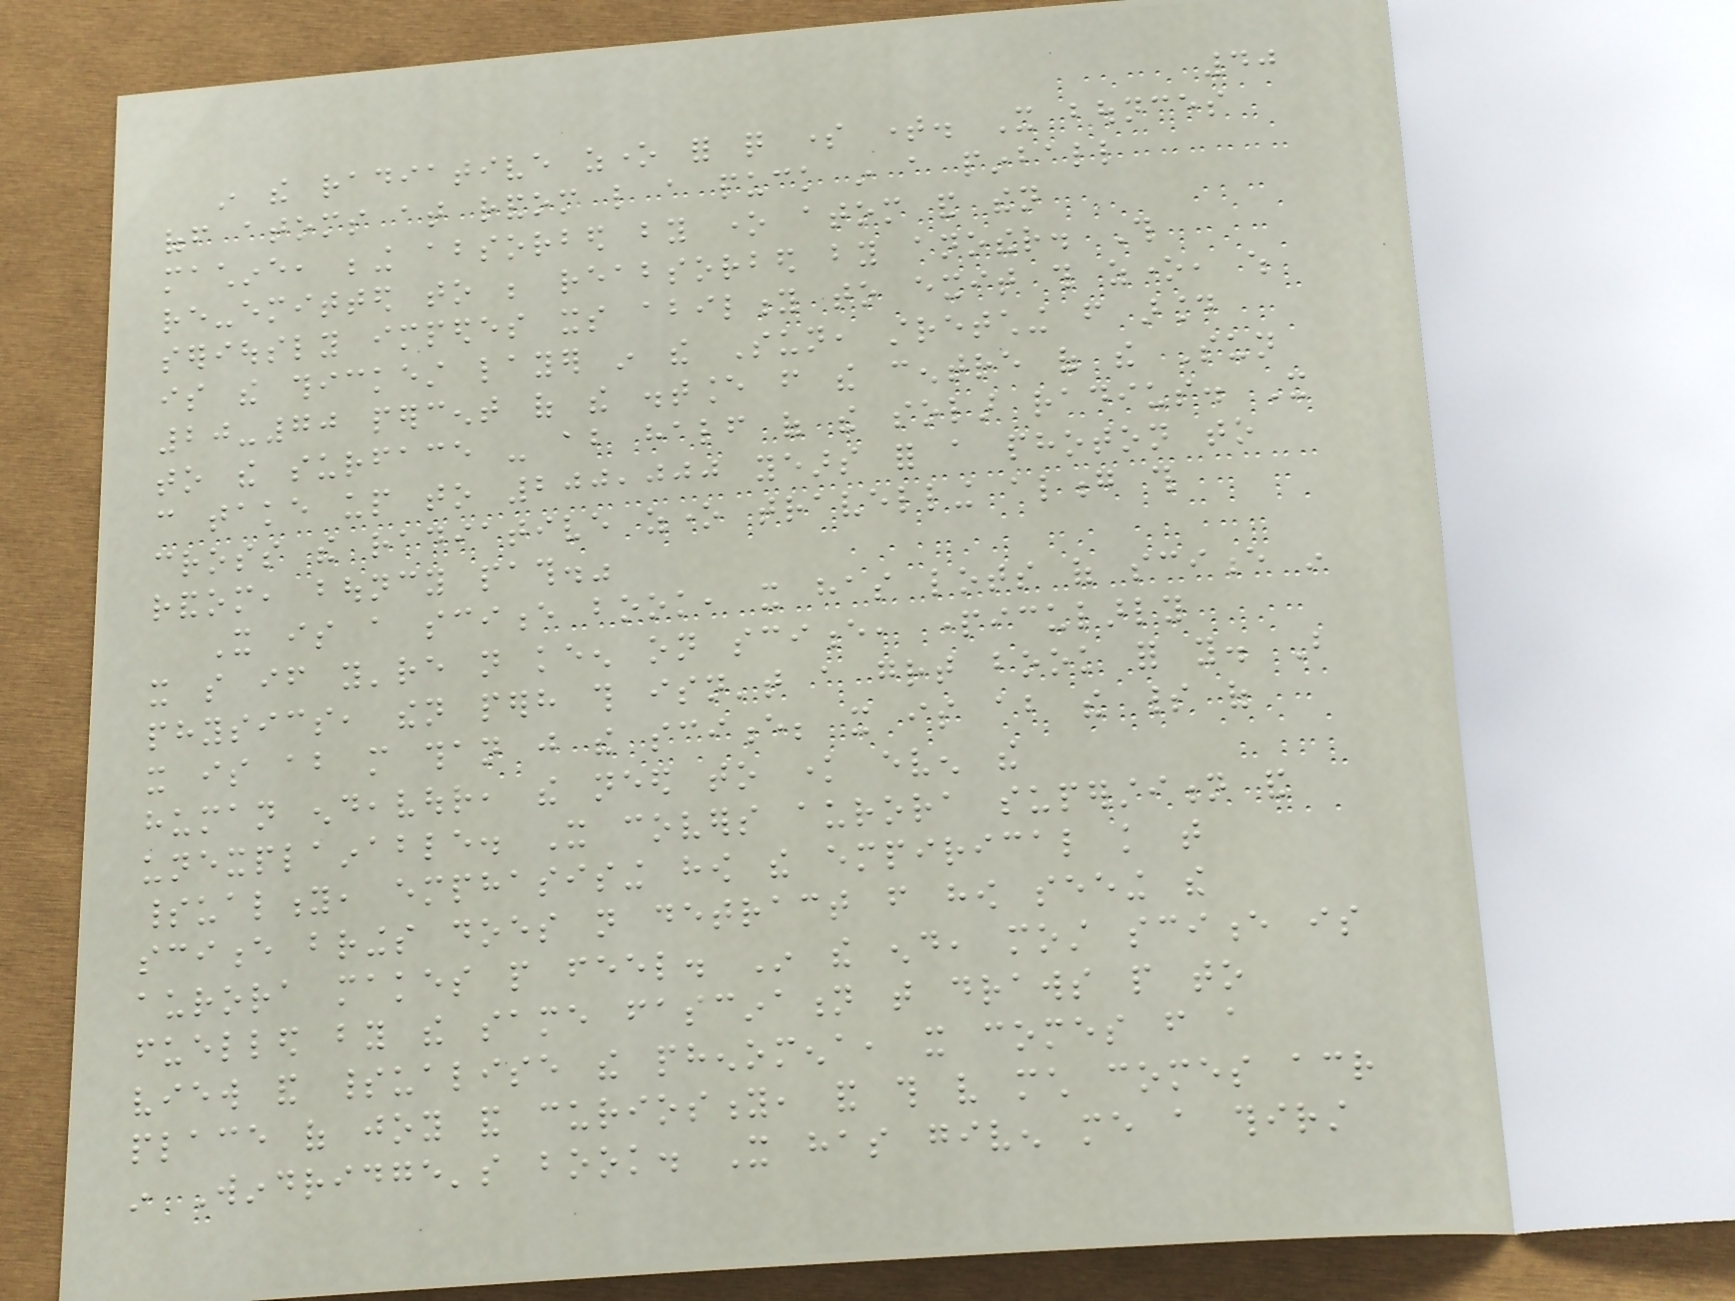40
in the radiative zone for quite some time. It bounces
off atoms at random like a puck in a pinball
machine, being absorbed by one atom and then
re-emitted to be reabsorbed by another. This
seriously impedes its ability to exit this zone, which
is the thickest layer in the Sun, stretching from around
20-70 percent of the distance from the centre of the Sun
to the surface - about half of the solar radius. It
can take up to 200,000 years for a photon to
cross the radiative zone travelling along this
random, bouncy path."
It is a science book, it has lots of science in
it so if you're not keen on science, particularly
physics, then perhaps this isn't a great book for you. But
it is about more than just the science; it is about the spirit of
human endeavour, the need to know even the
unexplainable. It covers aurora superstition and
spirituality, emphasising how the empirical knowledge that
science brings does not detract from how seeing the
aurora makes people feel. In the end, most science is
fuelled by the same fascination that draws people to
view and spiritualise the phenomena, it comes from a
place of joy and curiosity, and this very much comes across
in Windridge's book. It has given me a thirst
